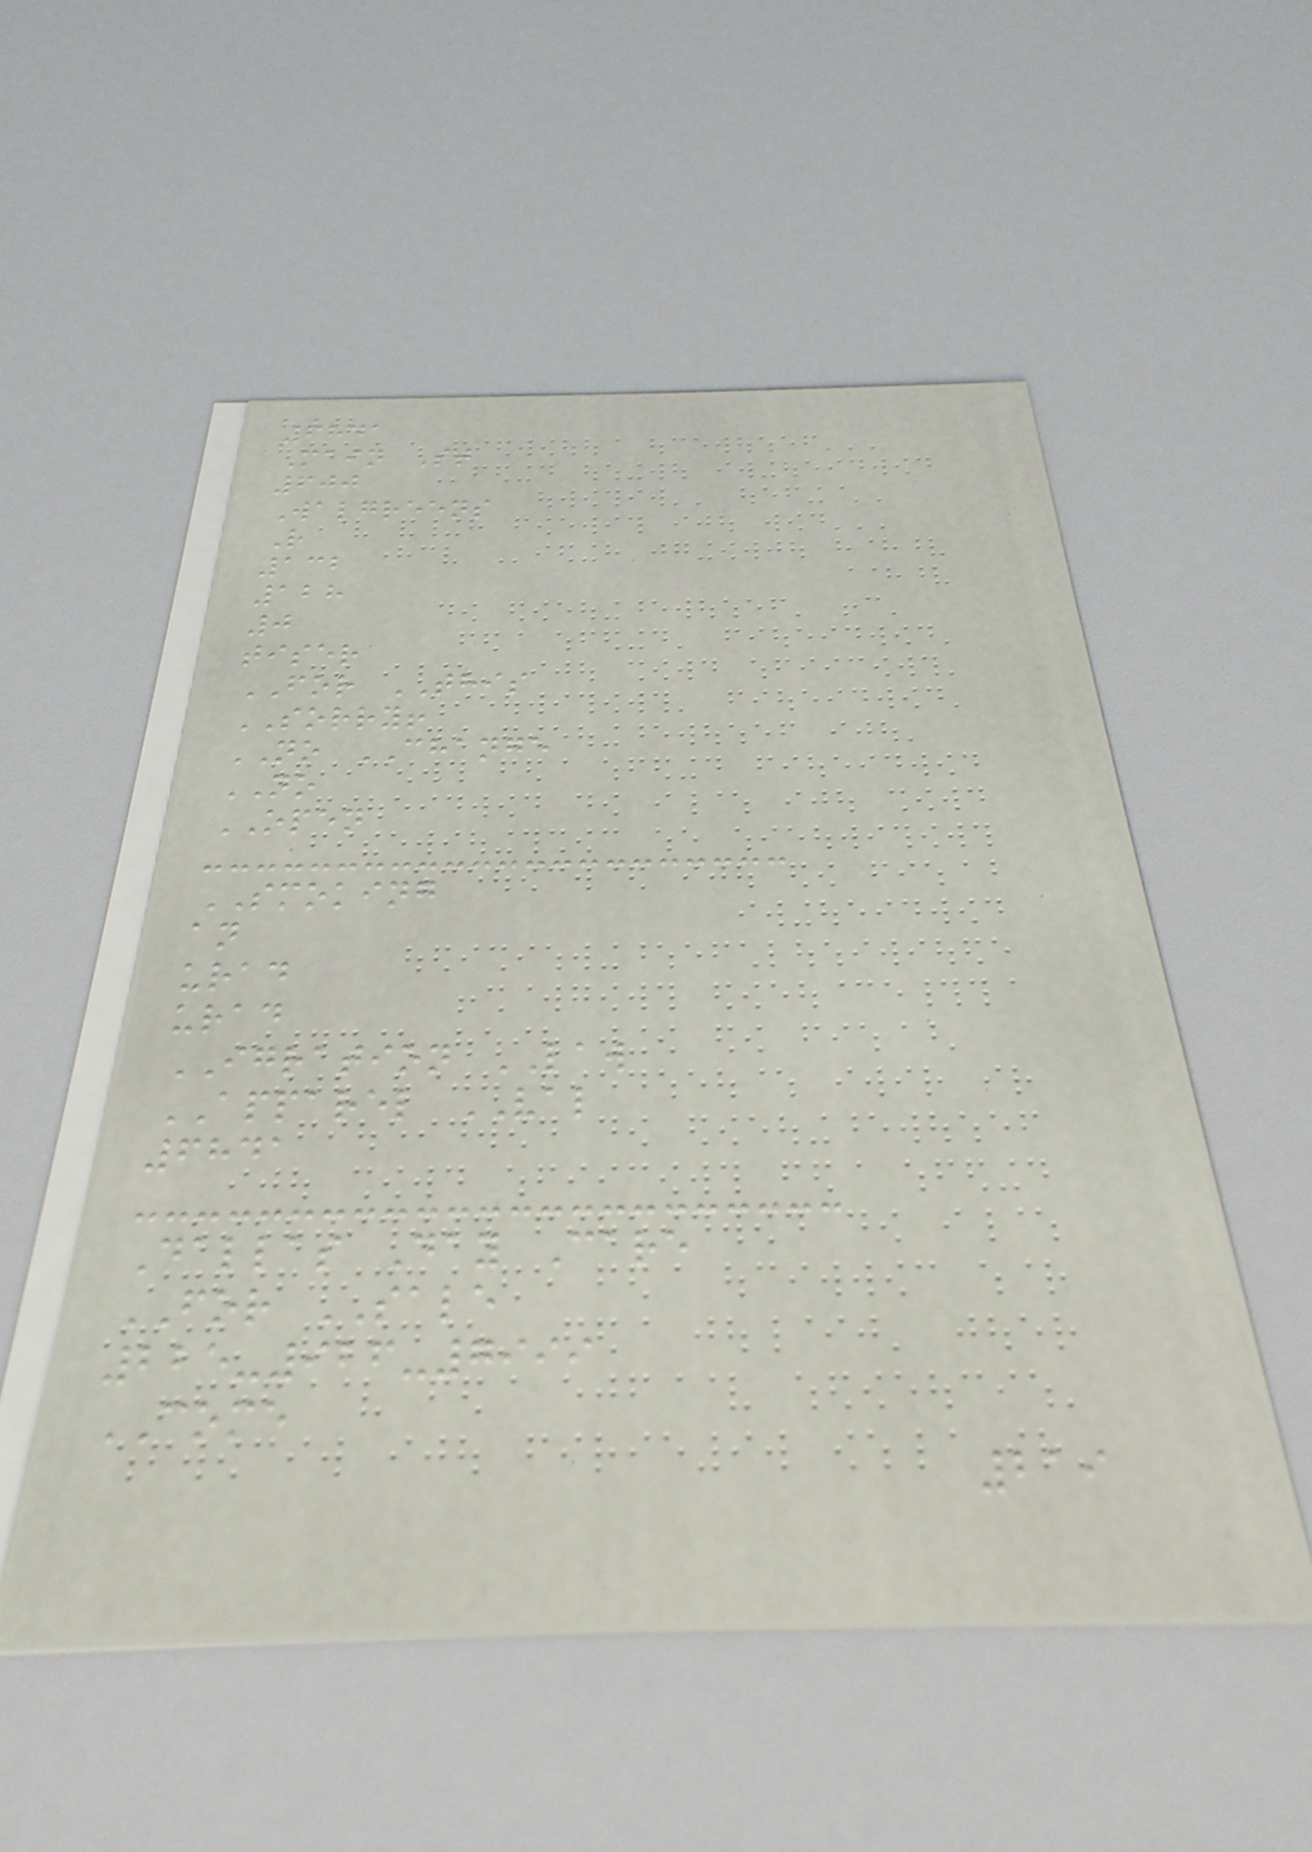6841
Main St
600
Walgreens
R
132
128
0
tiser
FOR THIS
SORRY!
NO CHANGE
NO
OPEN
SMOKING
an
urad
urad
IGRATION LAW
APPAREL VAL
6841
Dallas Day Care
FOR SALE
225-926-7999
COME
219
